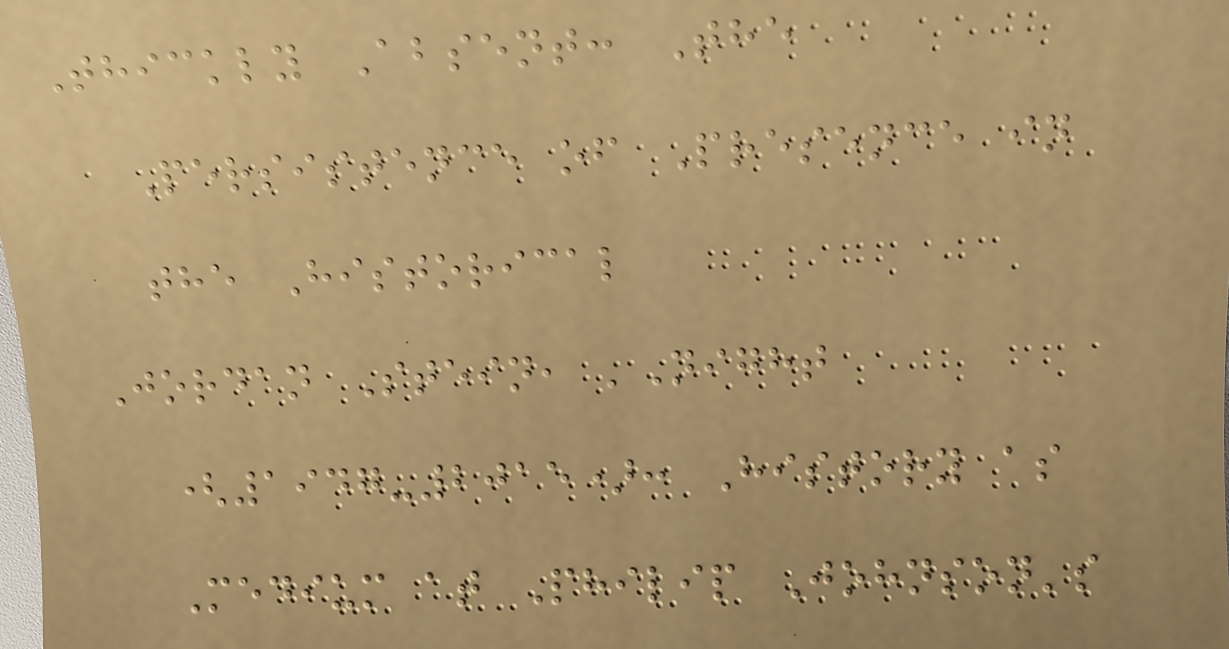Thickly Absent: The
Persistence of Presence in
the Historical
Jordan Stein, 'Night
(1947-2015): History as
Medium at Philip Johnson's
